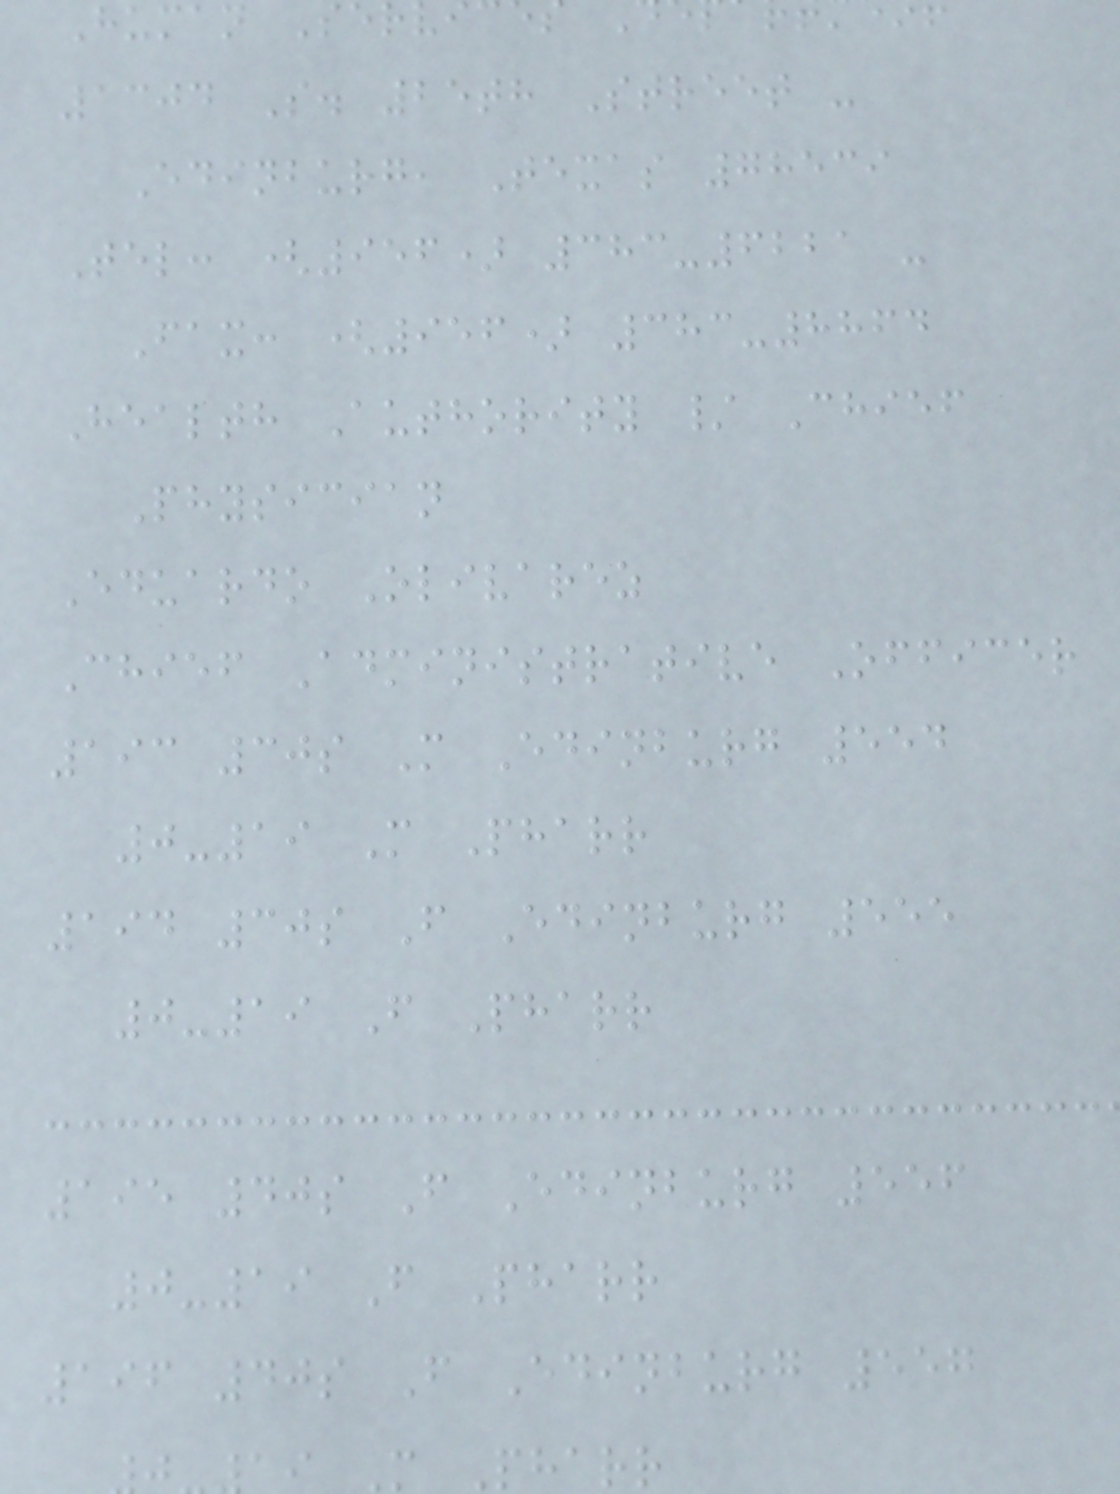Human Ser
1304 S. 25th Street -
Edinburg, Texas 78539
Tel: (956) 383-6221 -
Fax: (956) 383-8864
Health Authority / Chief
Physician
Eduardo Olivarez
Chief Administrative Officer
193 30s M Edinburg 554
0-19 M Pharr
194 30s F Edinburg 555
0-19 F Pharr
195 40s F Edinburg 556
0-19 F Pharr
196 40s F Edinburg 557
M Pharr
